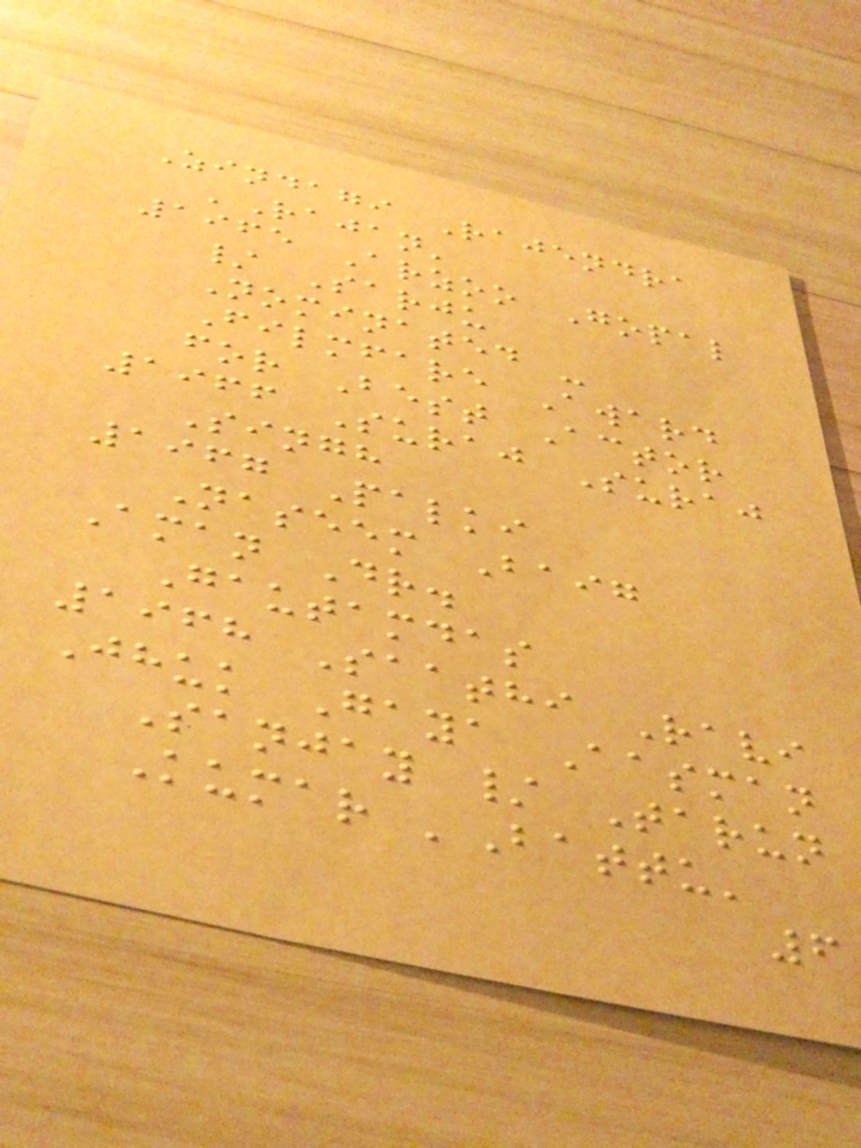Zindagi Rajendra
'Rajan'
1965 Arzoo Gopal
/ Sarju
Nominated -
Filmfare Award
for Best Actor
1966 Suraj Suraj
Singh
1967 Palki
Naseem Baig
Aman Dr.
Gautamdas
1968 Saathi Ravi
Jhuk Gaya Aasman
Sanjay / Tarun
Kumar 'Battu'
6
